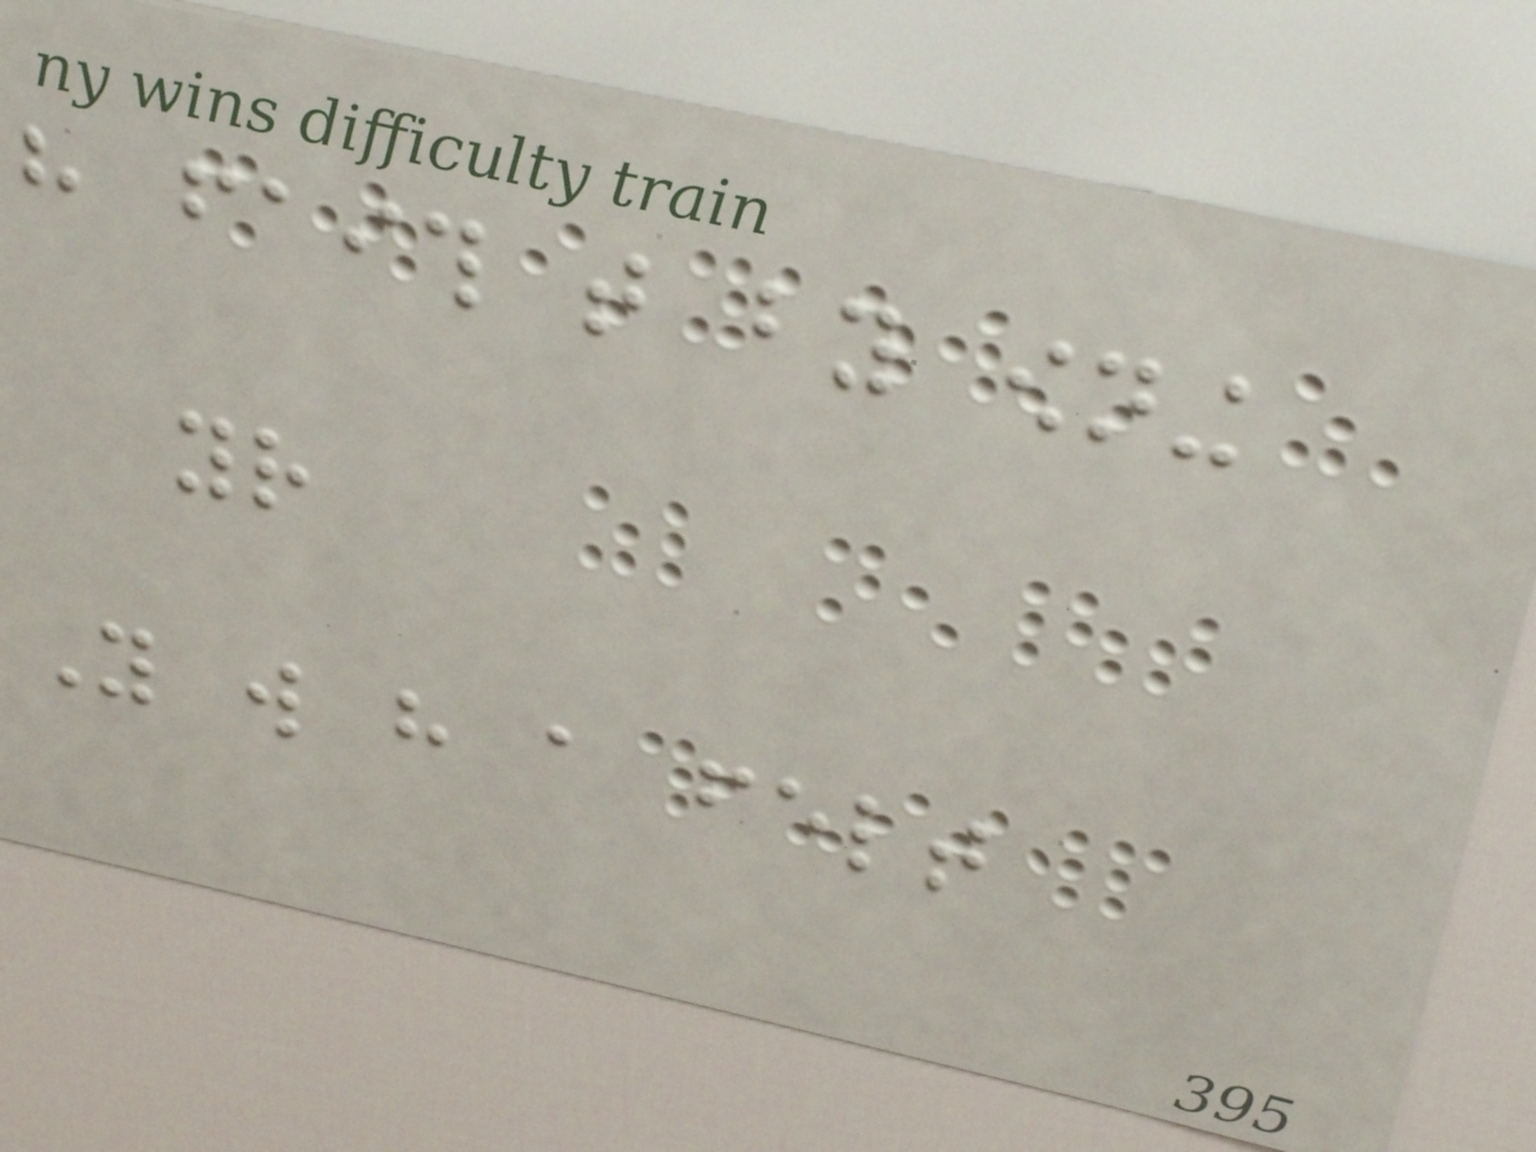have faith that by owning
your
You will have a felt
